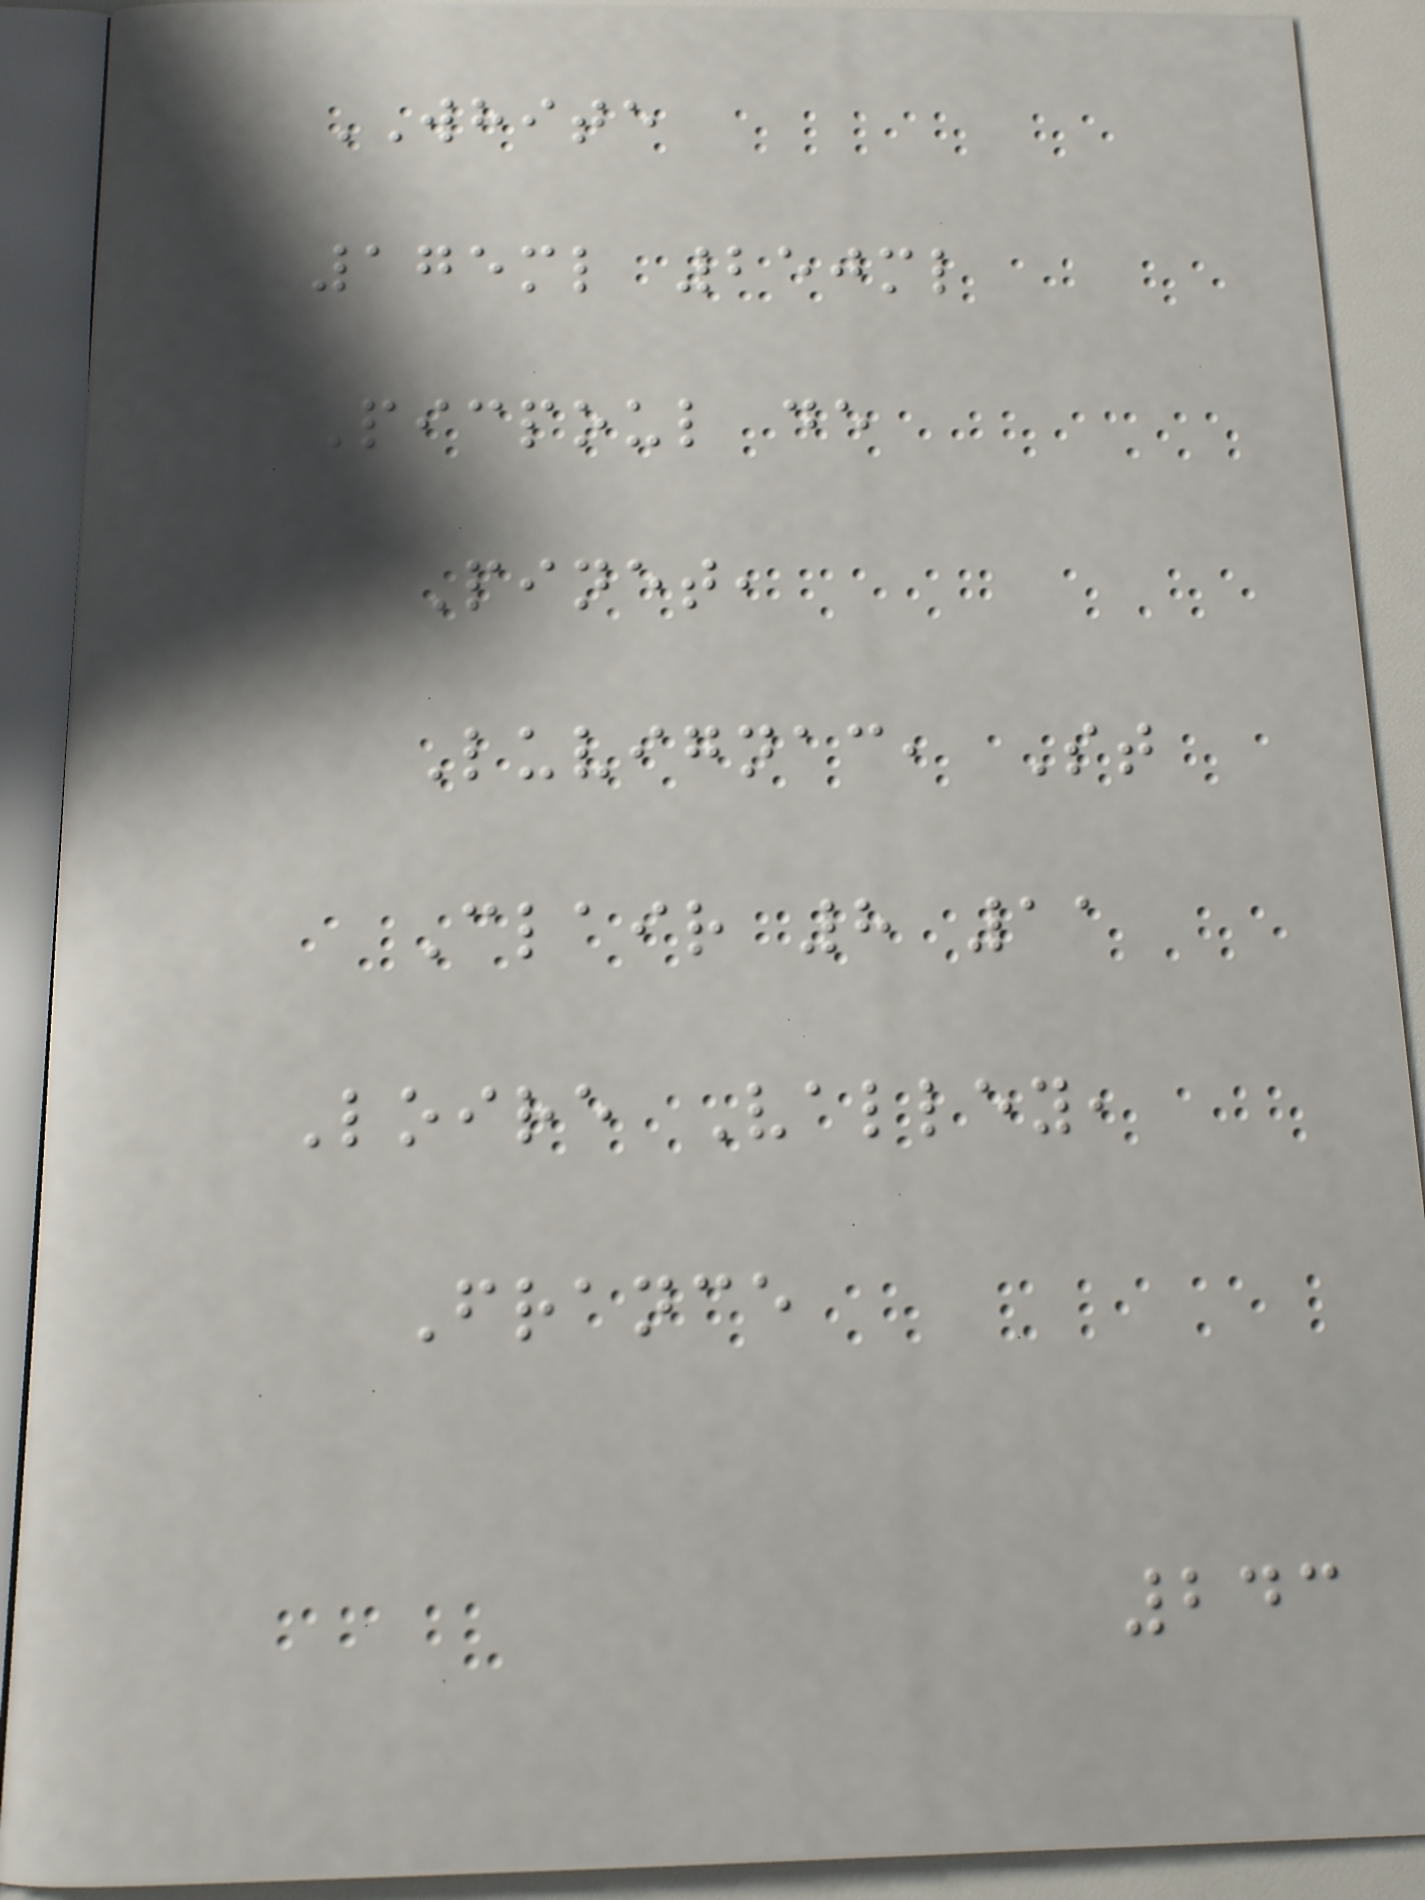WHITE
175ml 250ml
Picpoul de
Pinet,
Luvignac, St
Clair 8 11
Loire Valley,
France
243
